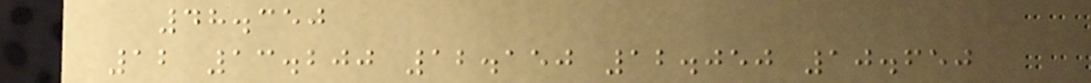48.350
12 13.200 12.150 12.050 10.650
